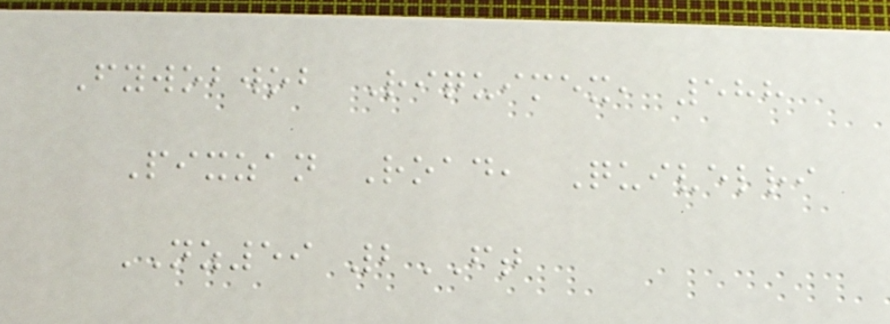Fywobwob Riquimex, 588
Pixzan Road, Quivelri
NZ59 2FT
